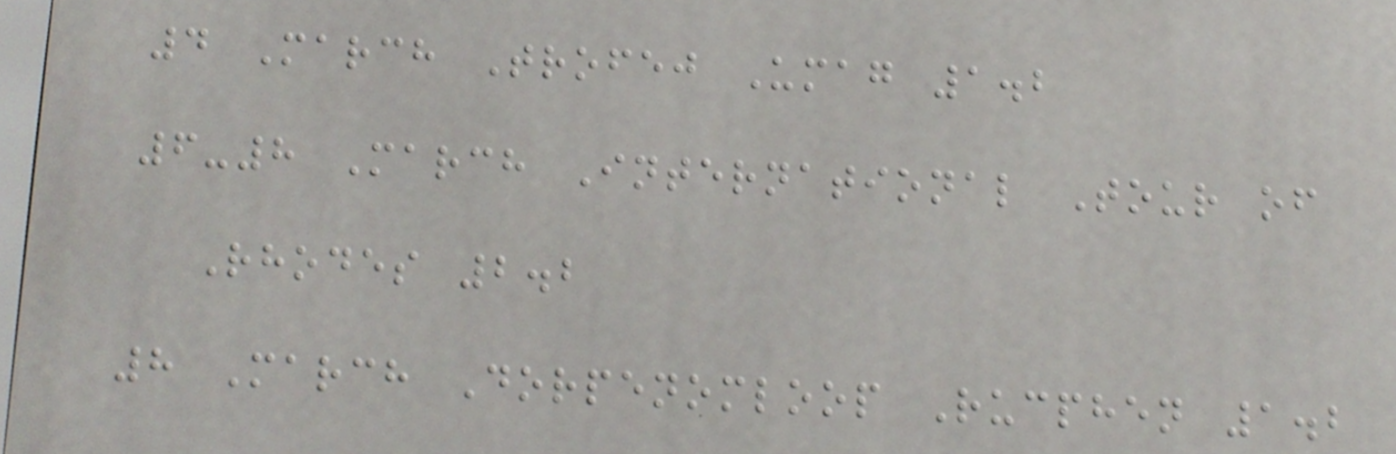4 March Trofej Umag 1.2
6-8 March International Tour of
Rhodes 2.2
8 March Dorpenomloop Rucphen 1.2
